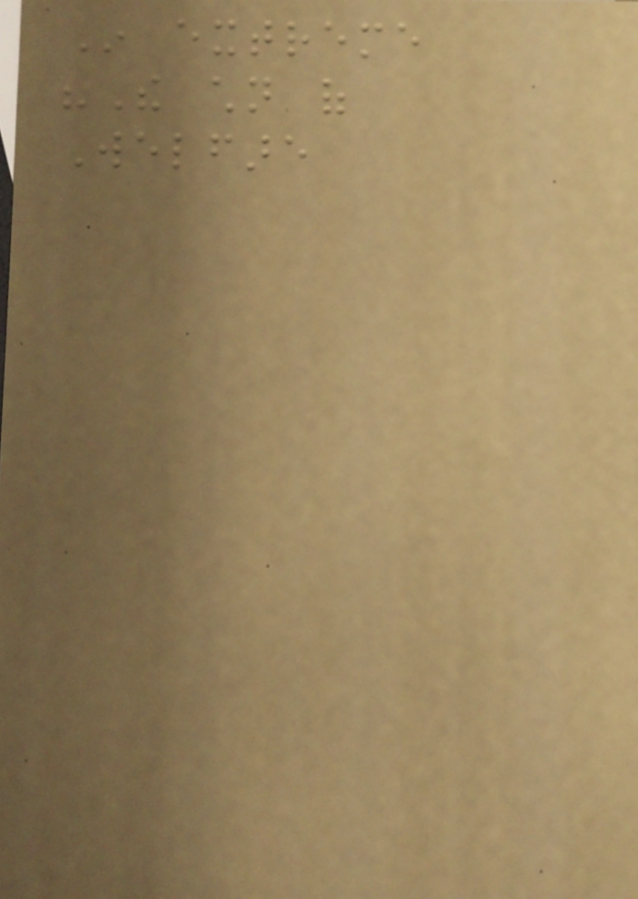In extreme
"The children of
Welfare
